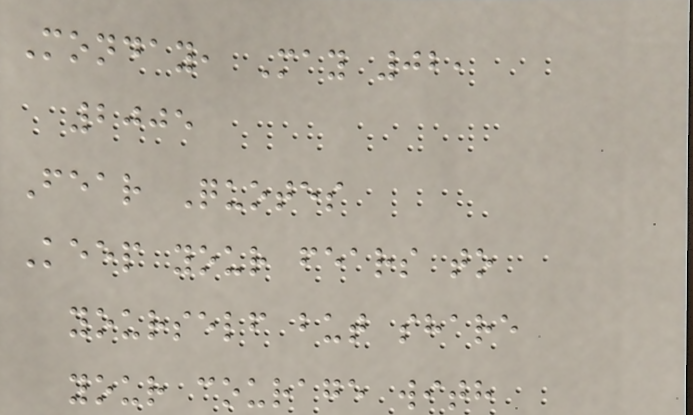Monday, May 02,
2005
Fear Quotes
Keep your fears to
yourself but share
your courage with
